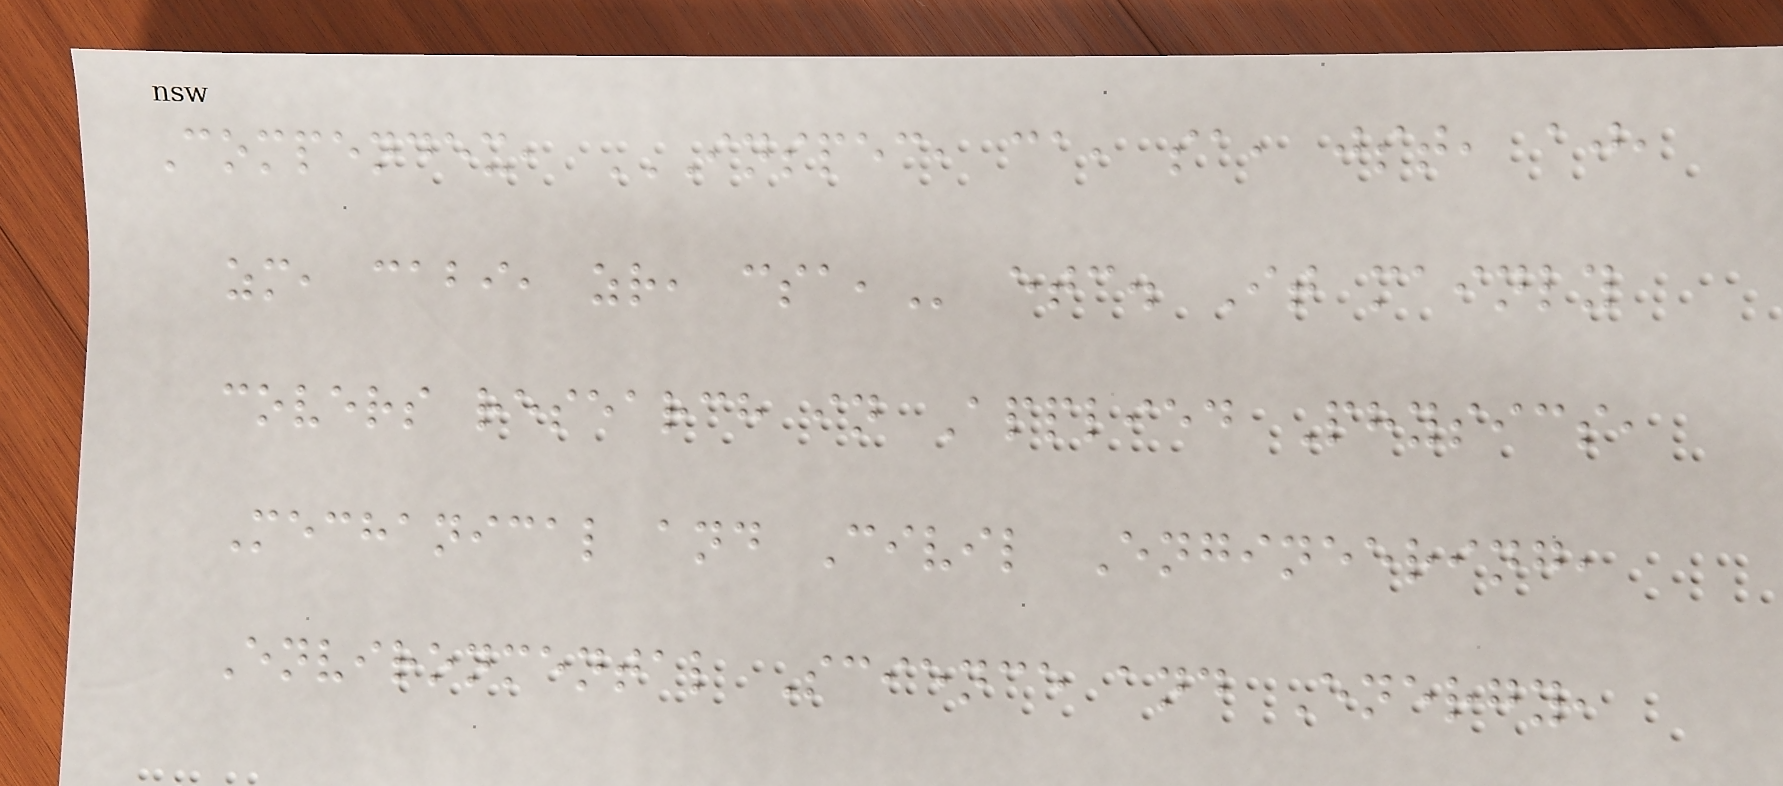Compendex, INSPEC, CA, SA, JST, AJ,
ZM, CABI, ZR, CSA, etc. It mainly
covers research in Applied Physics,
Mechanical and Civil Engineering,
Environmental Science and Energy,
